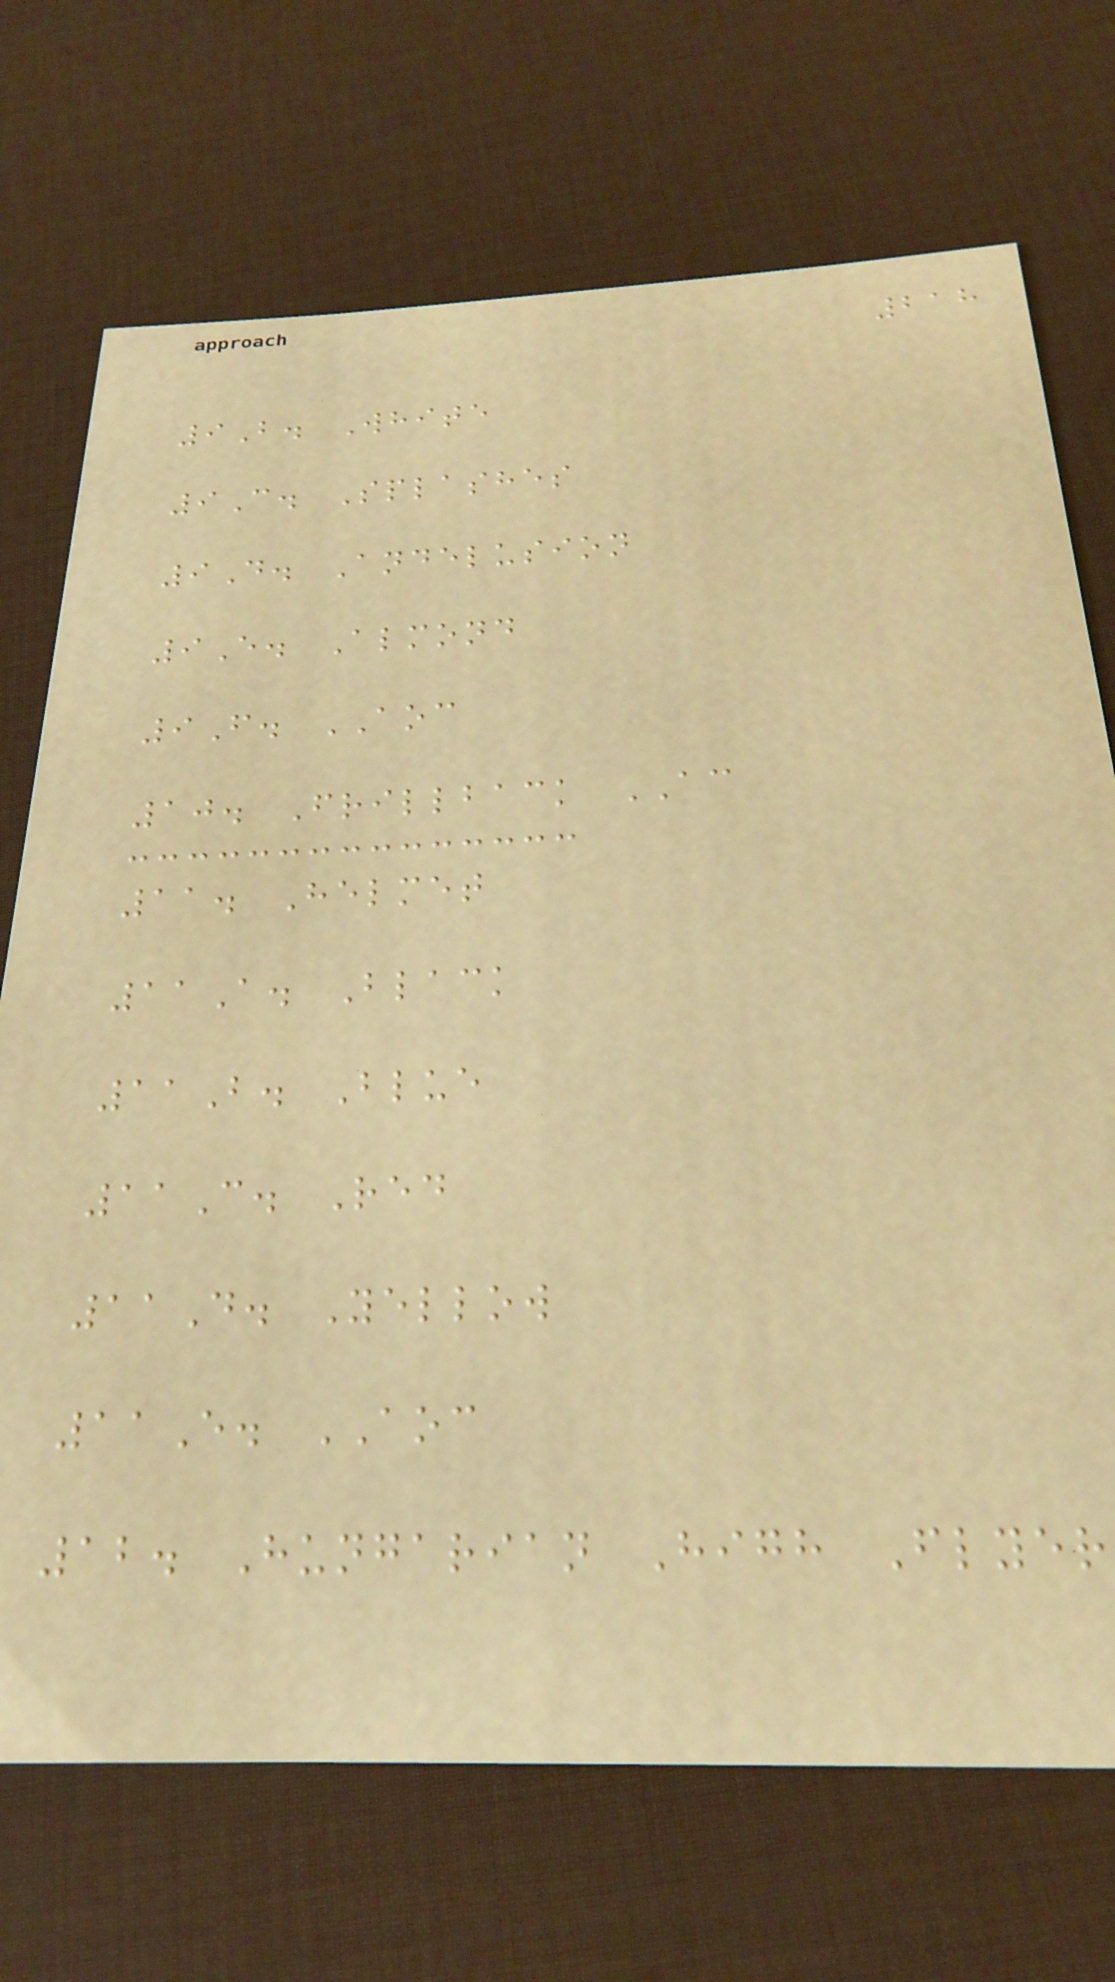218
9B. White
9C. Splashes
9D. Andelusion
9E. Almond
9F. AOC
10. Frillback AC
11. Helmet
11A. Black
11B. Blue
11C. Red
11D. Yellow
11E. AOC
12. Hungarian High Flyer
